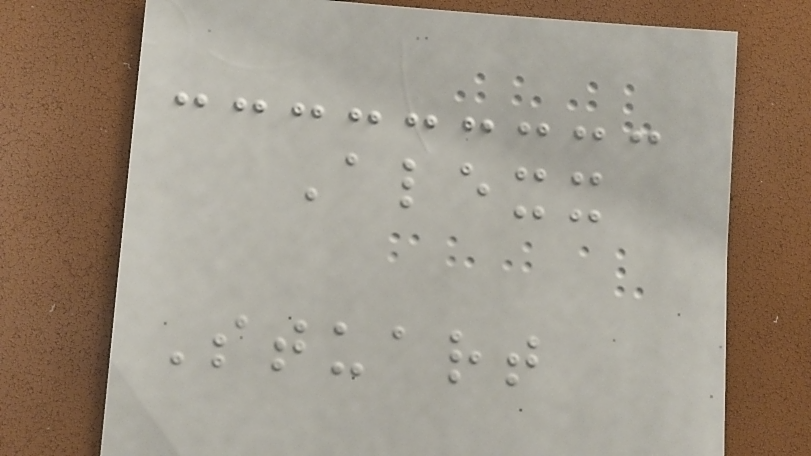Alexx
Stuart
